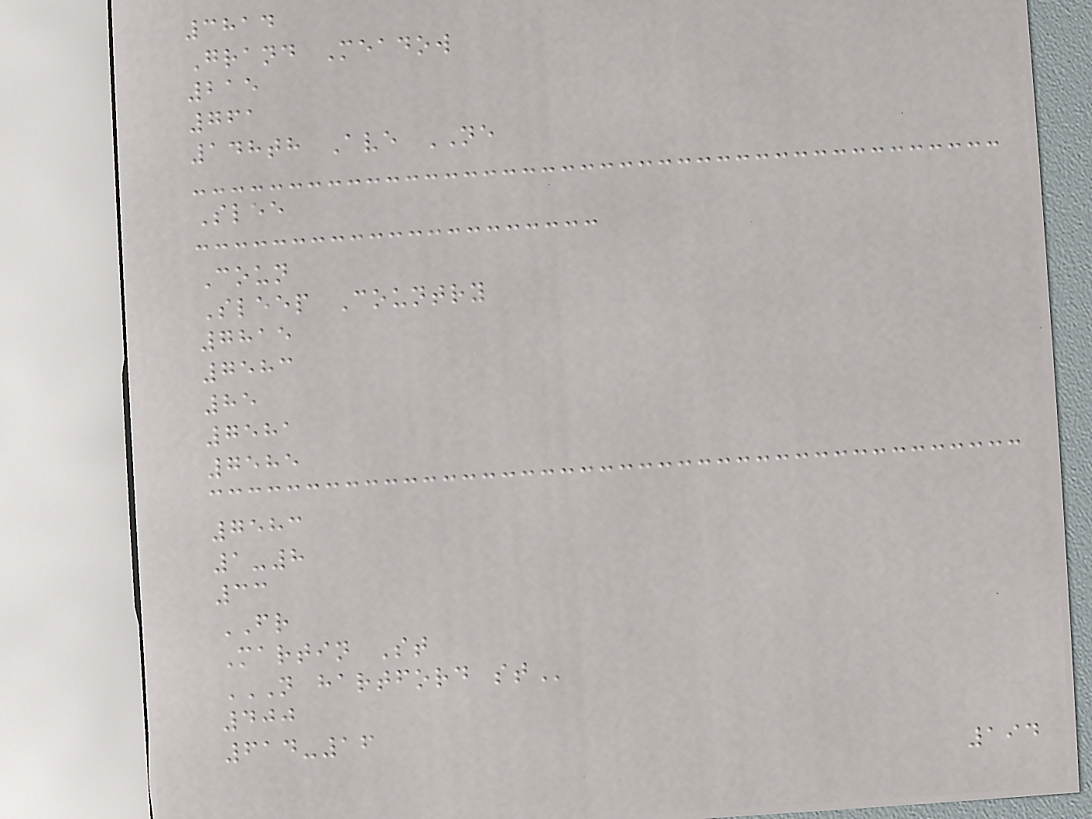3814
Grand Meadow
215
761
148th Ave NE
Slee
Coun
Sleep Country
7815
7583
85
7581
7585
7583
1-8
33
FR
Martin St
N HARTFORD ST
400
614-16
194
